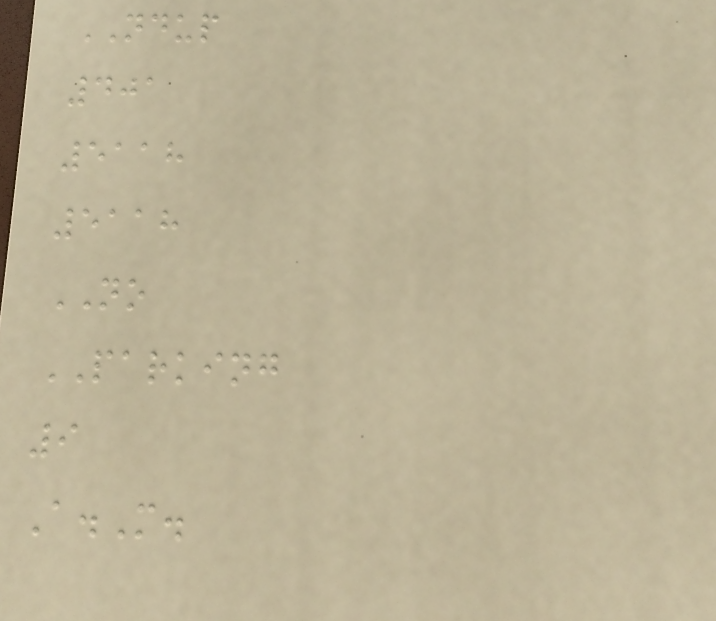NDUP
401
5118
5118
NO
PARKING
9
A.M.
